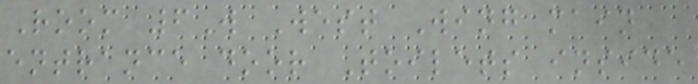Room 6W West Wing main
entrance door Toilets inside
